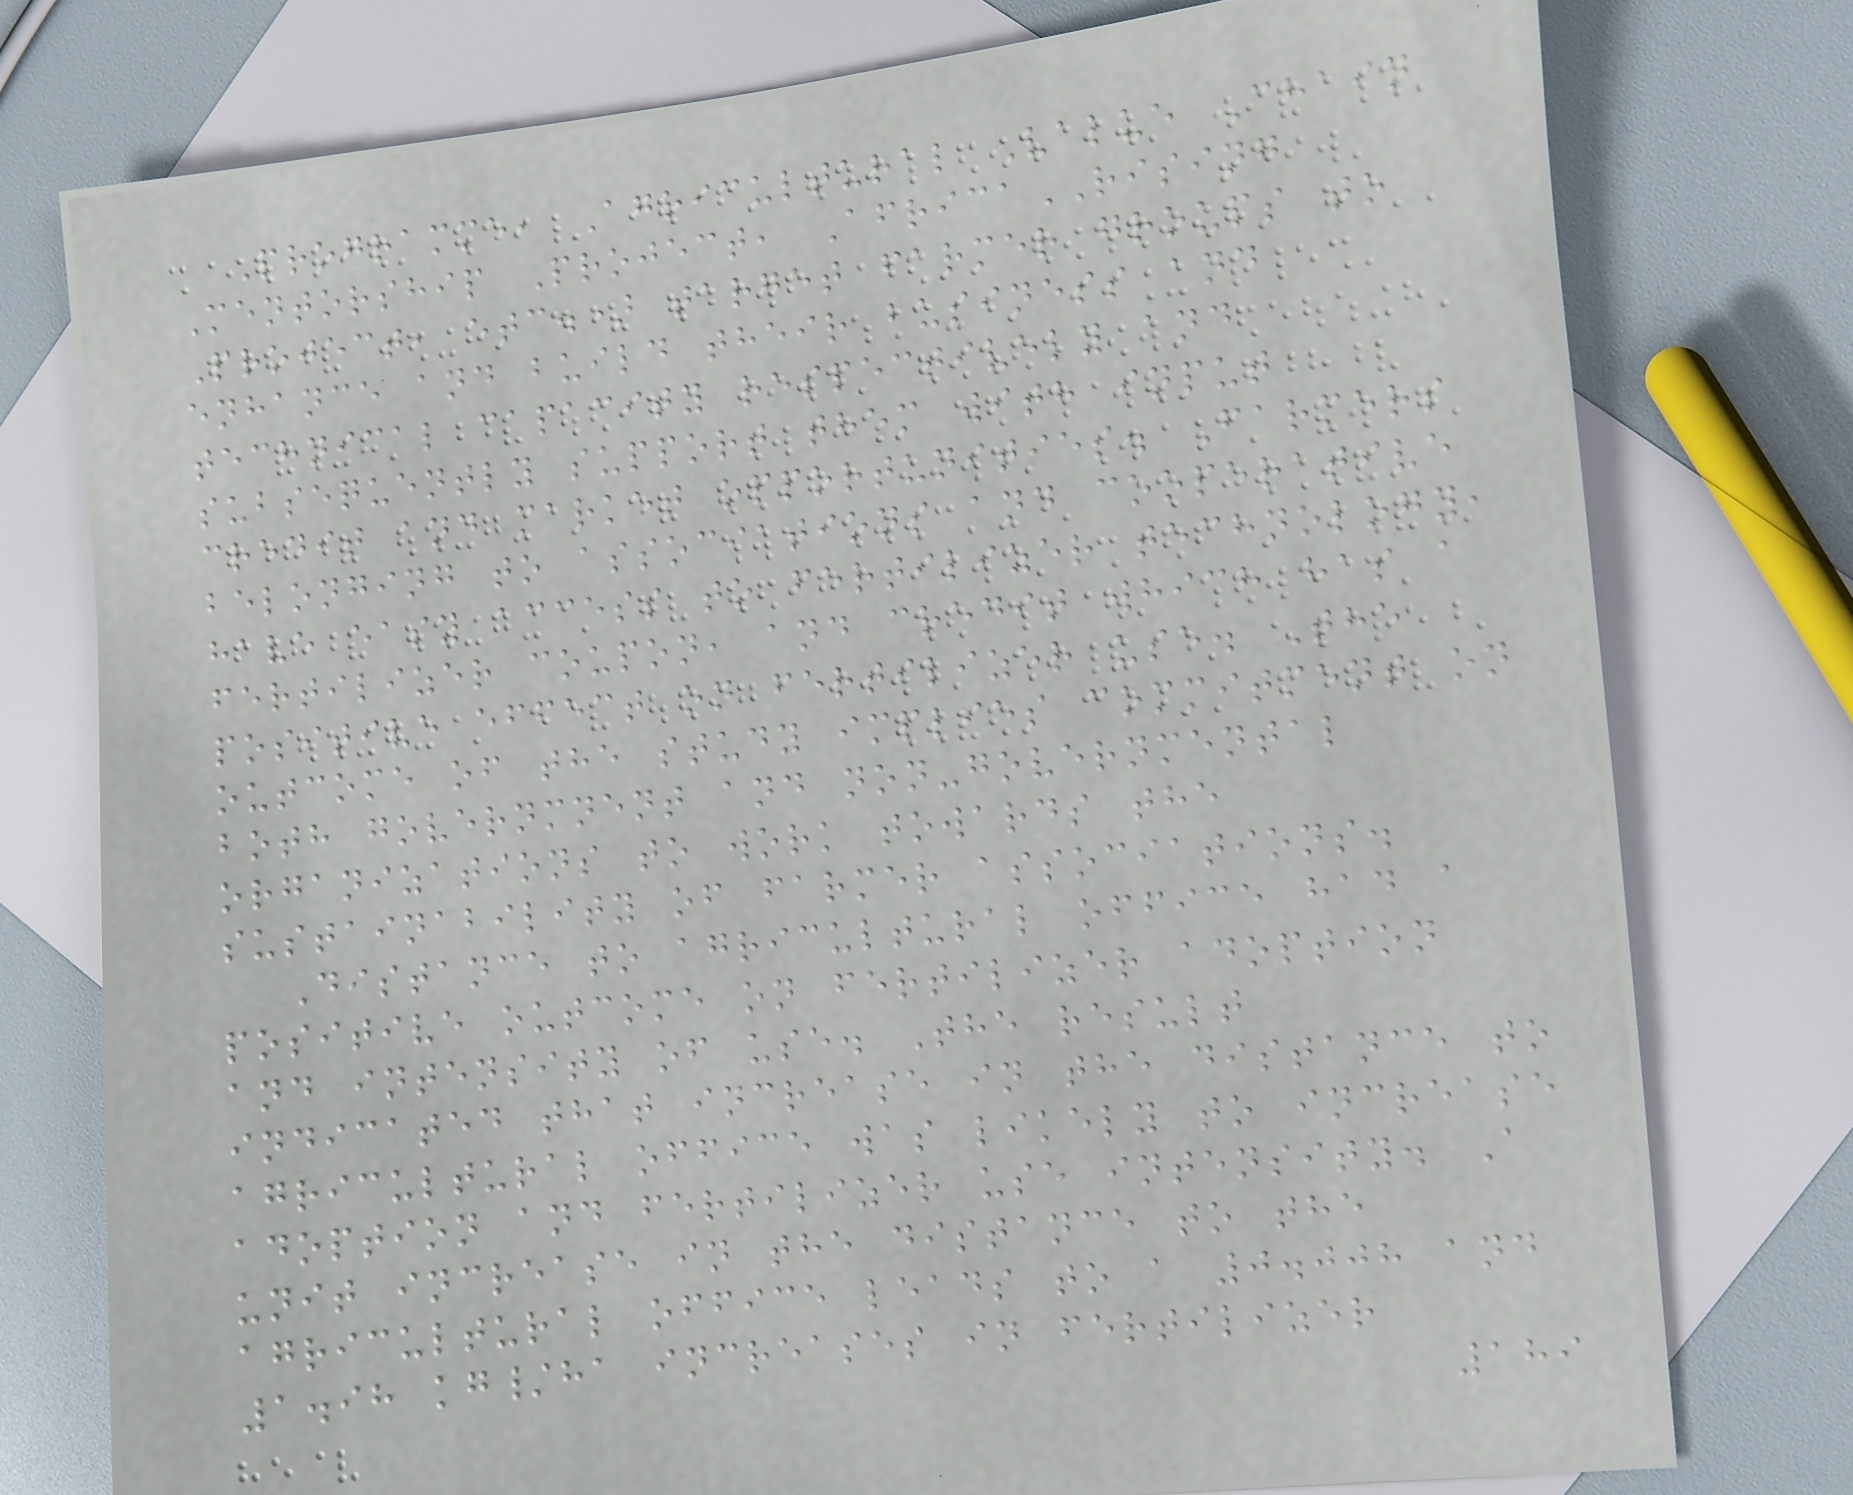Programme, Agricultural Value Chain
Mentorship Project, AfricaRISING
Project, etc.) target farmer groups to
enhance and build their business and
technical capacity respectively and
subsequently support them with input
credit and market opportunities. Farmers
belonging to associations and cooperative
have easy access to fertilizer technology,
fertilizer coupon, and credit which has a
positive effect on fertilizer use. The
outcome of the study implies commitment on
both governmnent and non-governmental
organizations to work towards the
sustainability of farmer associations.
Distance to agricultural office had a
positive outcome on fertilizer adoption
and intensity of use. The result
indicated that increase in the distance to
agricultural office was likely to increase
adoption and fertilizer use intensity. A
unit increase in the distance to the
agricultural office leads to a 0.008 and
1.98 kg/ha increases in fertilizer
189
